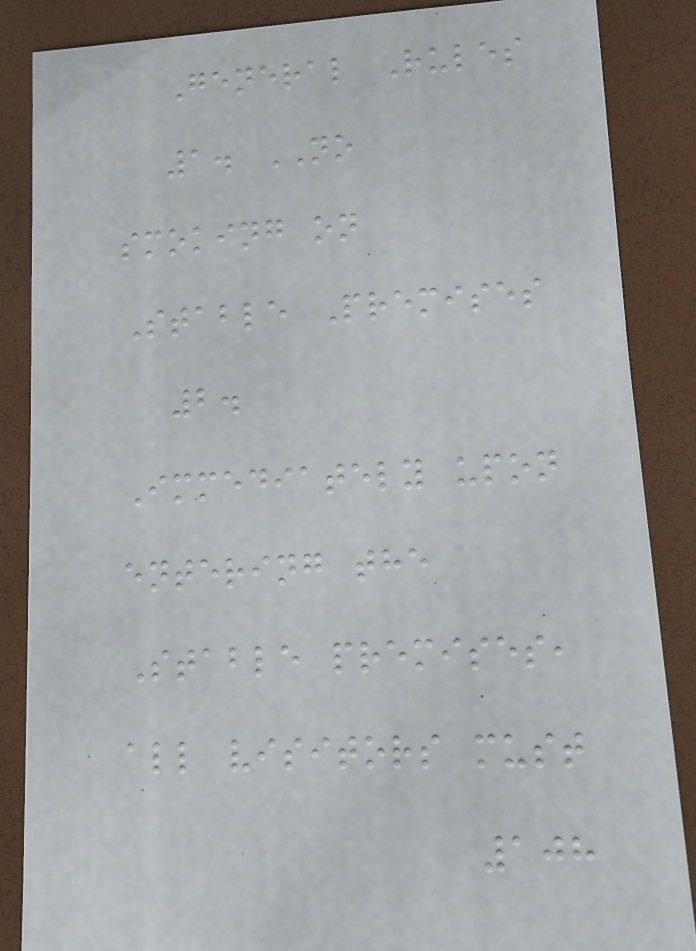General Rules
1. NO
smoking on
Stable Premises
2.
Immediately upon
entering the
Stable premises,
all visitors must
108
